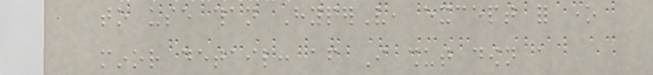to use than HyperV, except for one
minor detail: after I shut down a
